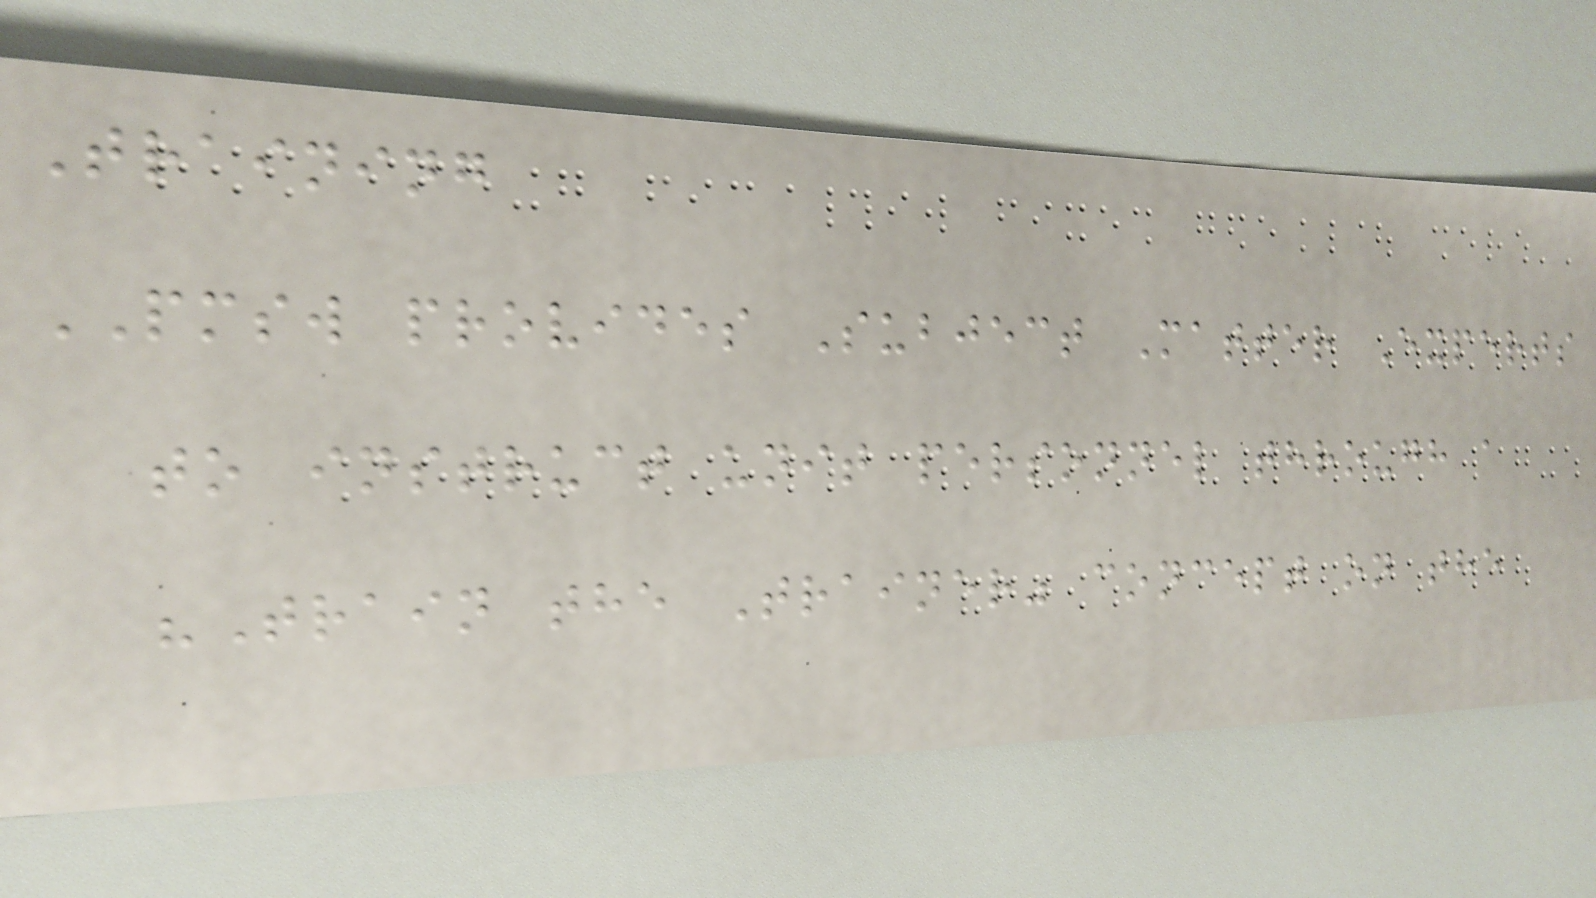Training
PMSW provides Subject Matter Experts
to instruct unit personnel through a
"Train the Trainer" concept on the
